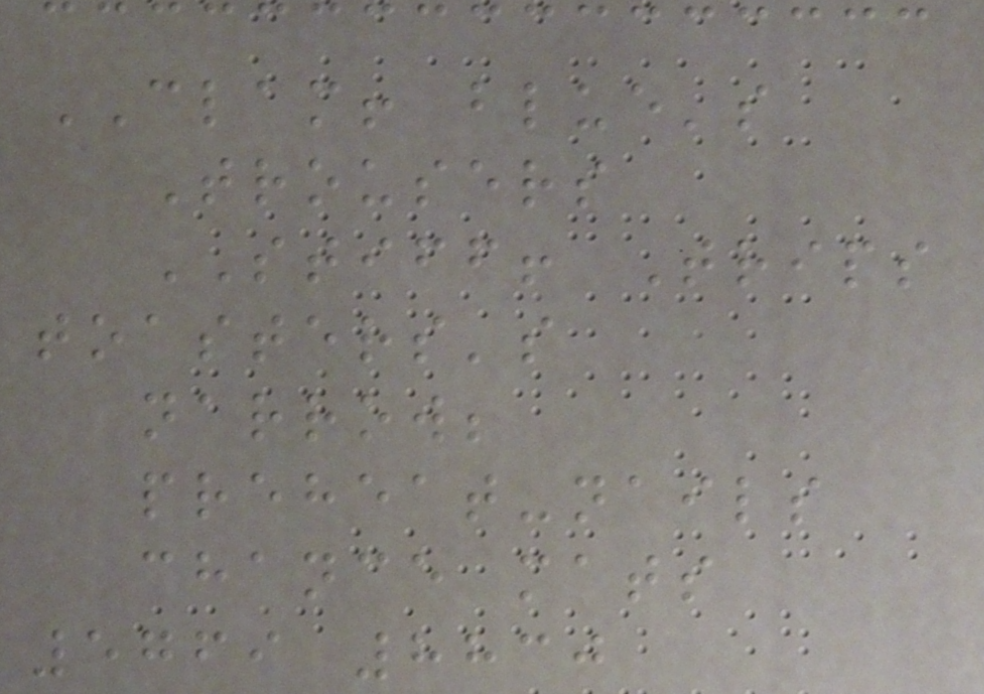CLAM! blue's
Trousers
STIFF! Trips
toasters's
narrow;
preheat-nails
chance mats
5769 8830
